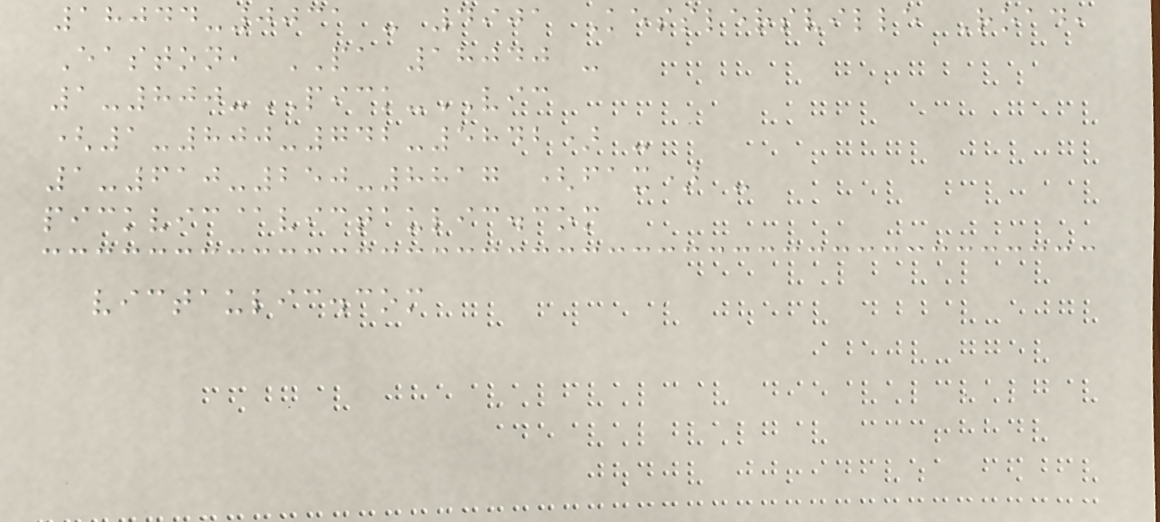18044-0031 - 4901 Kesslersville Road,
Easton, PA 18040 -
1-800-PICK-VIC
(1-800-742-5842) -
1-610-250-8817 (fax) -
pickvic@victaulic.com
victaulic.com
